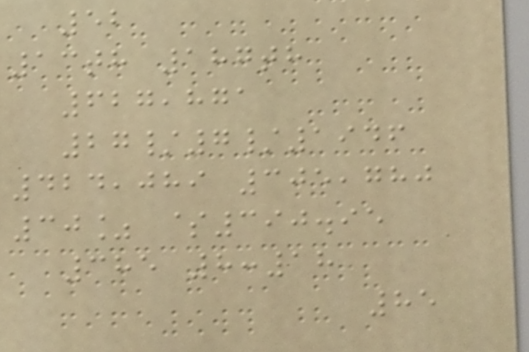52
13th 187th
627,871
27/7/1946
424,089 305,780
30% $390.95
385 8:18
85
